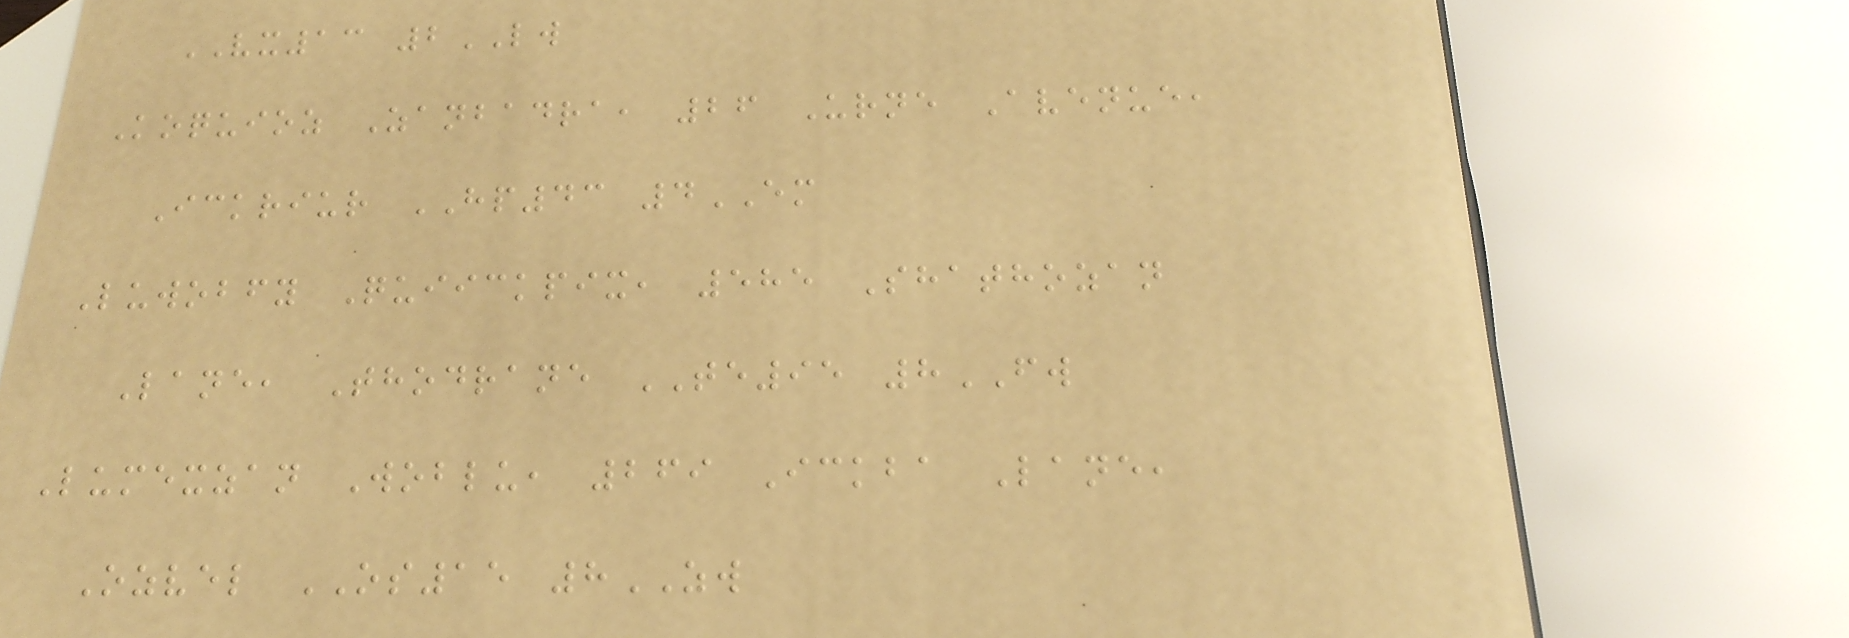VX13 2LW
Koquioz Zanbadra, 26 Urne Avenue,
Ickriur HP43 4EM
Luwobfy Quiickpix, 585 Shathozan
Lane, Thodrane TE95 8FW
Lumexzan Woblu, 269 Ickba Lane,
Ozvel OS15 8ZW
